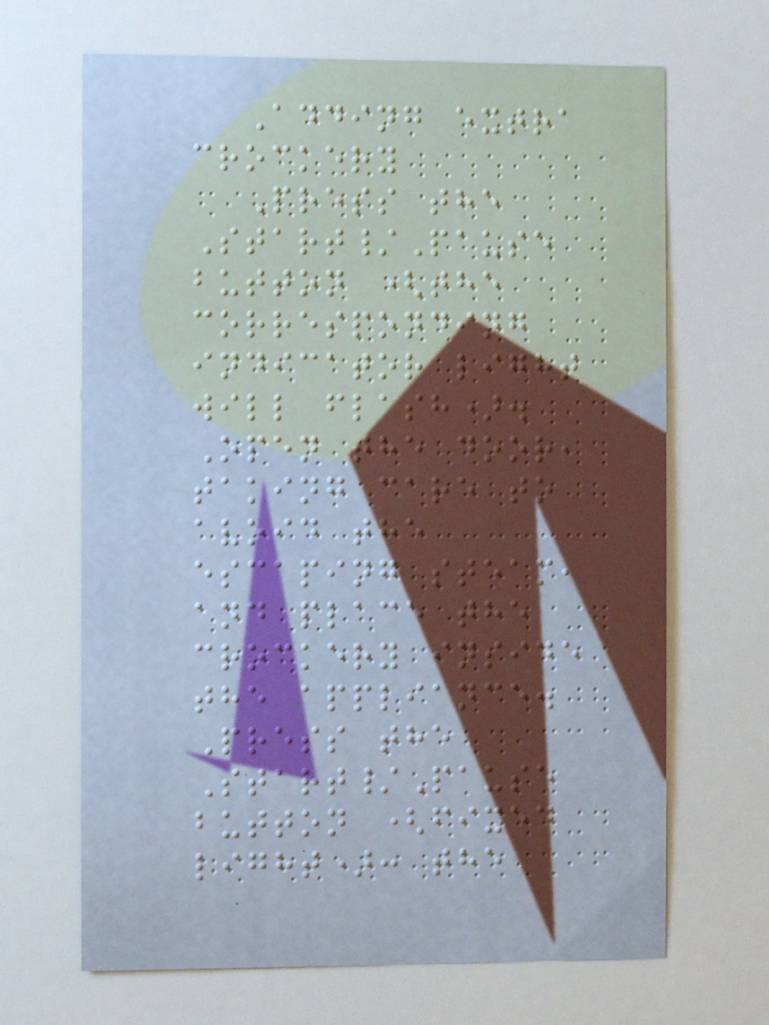Adding extra
crockery
Press the
Start/Pause
button (the
corresponding
indicator light
will flash).
Open the door,
taking care to
avoid the
escaping steam,
and place the
crockery inside
the appliance.
Press the
Start/Pause
button (fixed
light): the
